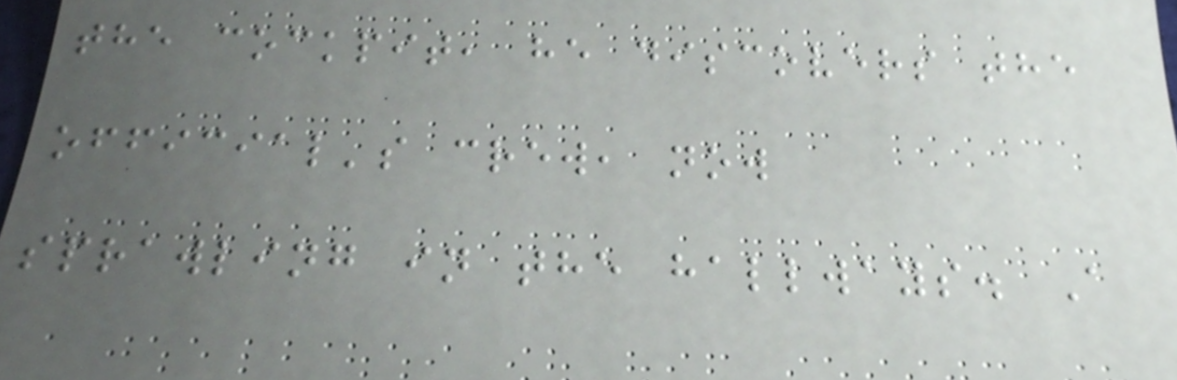the cockpit, he discovers the
official's crew, now
sprawling in the hallways. A
